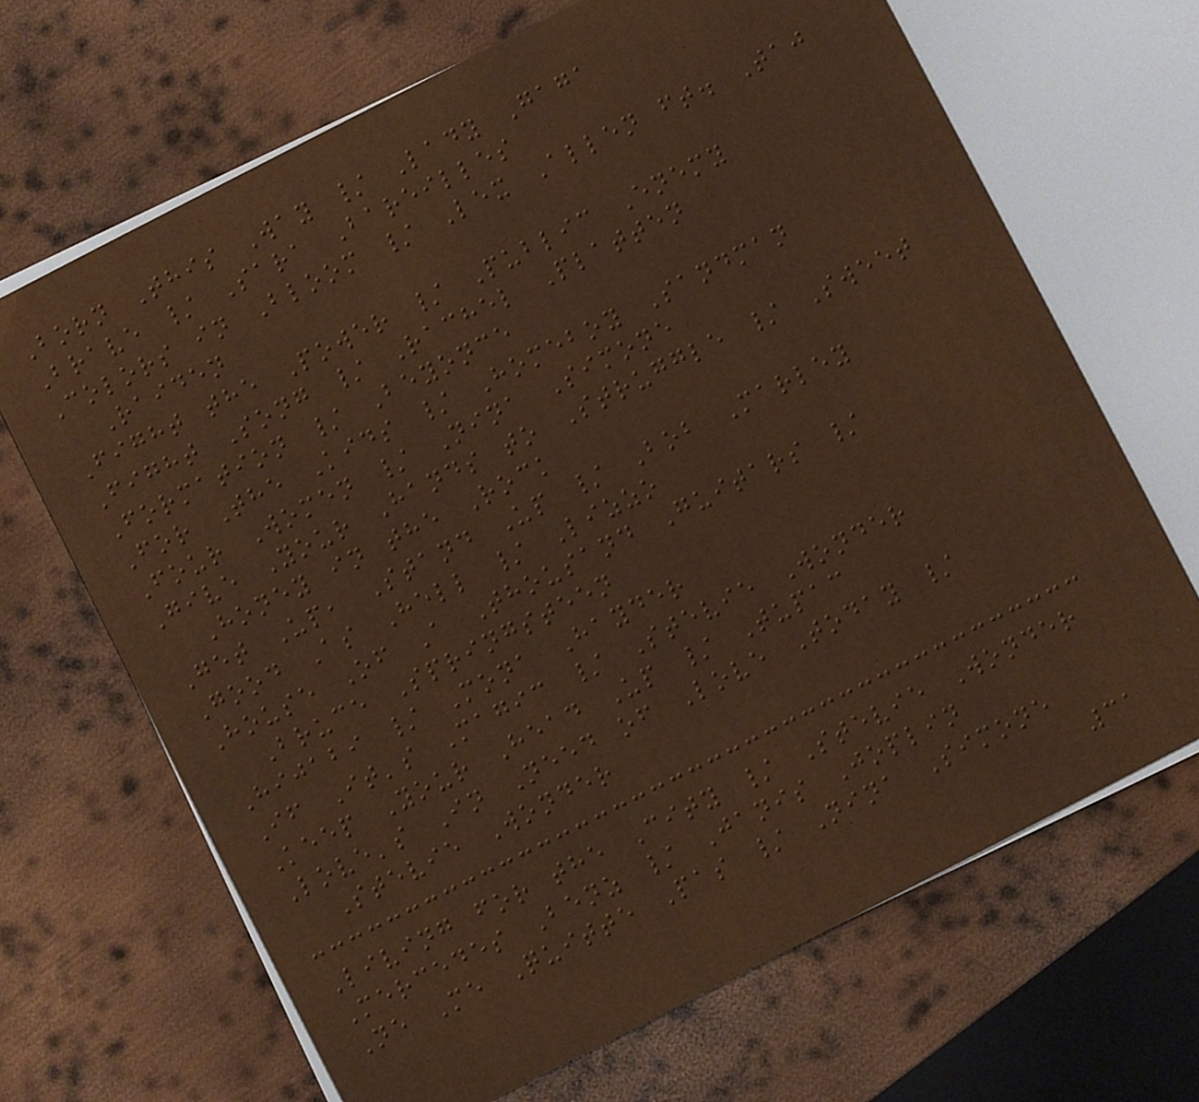Born This Way / Lady Gaga
Brave / Sara Bareilles
Colors in Bloom / Lex Allen ft. Taj
Raiden
Fight the Power / Public Enemy
Fight Song / Rachel Platten
Formation / Beyonce
For The Kids / Homeboy Sandman
Four Women / Nina Simone
Give Your Hands to Struggle / Sweet
Honey in the Rock
Get Up, Stand Up / Bob Marley
Good As Hell / Lizzo
House Of A Thousand Guitars /
Bruce Springsteen
Hijabi / Mona Hayder
If It's Magic / Stevie Wonder
Keep Your Head Up / Tupac
Love's In Need of Love Today /
Stevie Wonder
Living for the City / Stevie Wonder
Mercedes Benz / Janis Joplin
Ne Me Quitte Pas / Nina Simone
31
